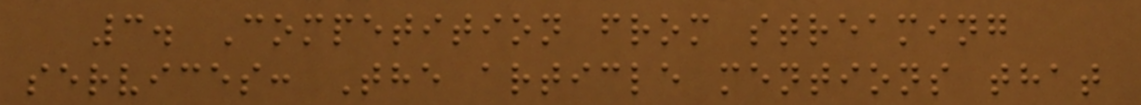3. Competition from streaming
services: The article mentions that
